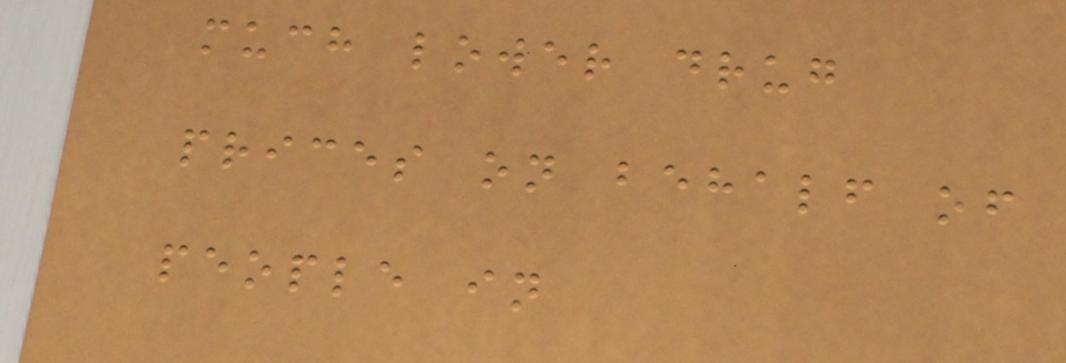much lower drug
prices on behalf of
people in
